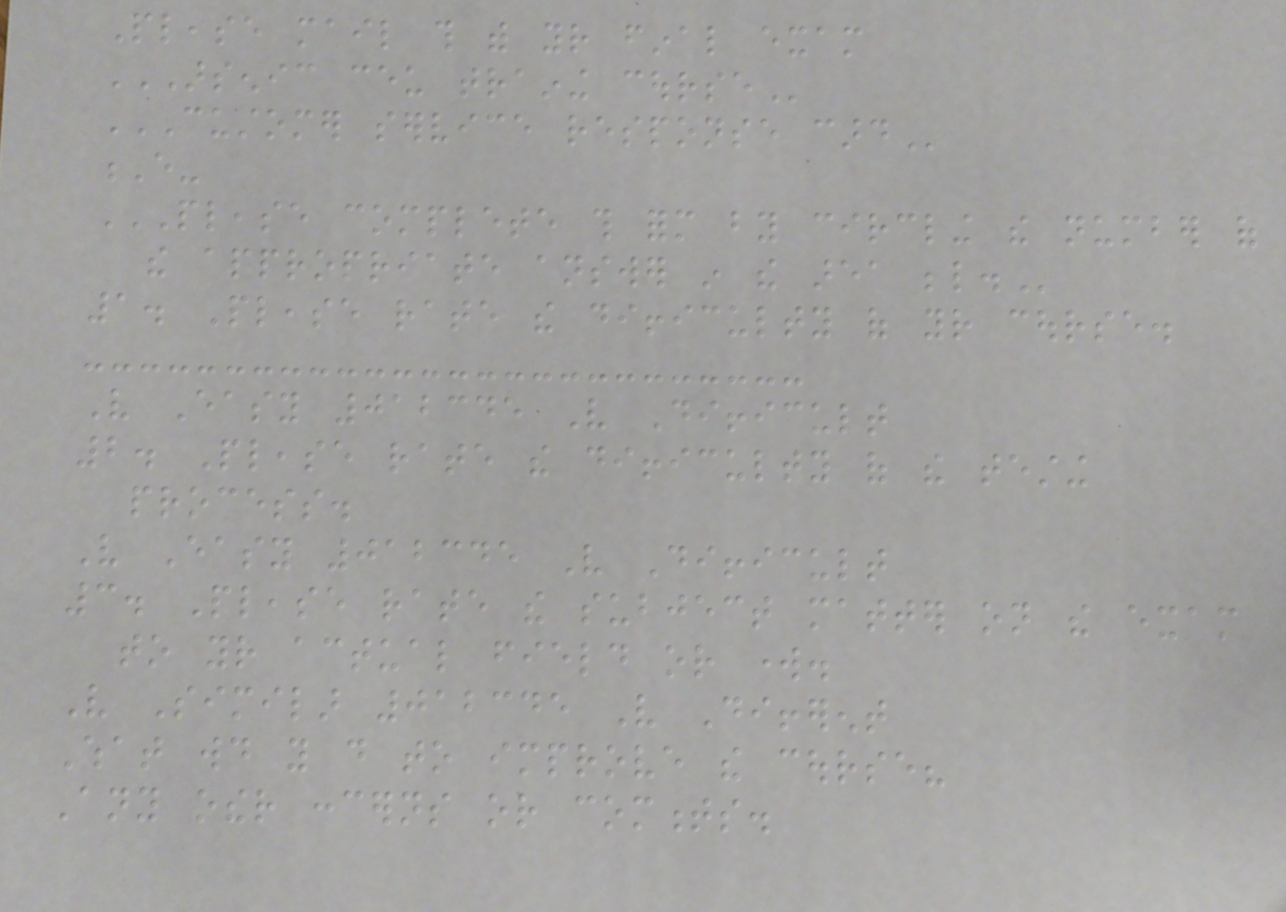Please mail this with your final exam
ARSENIC CEU TRAINING COURSE
CUSTOMER SERVICE RESPONSE CARD
E-
PLEASE COMPLETE THIS FORM BY CIRCLING THE NUMBER OF
THE APPROPRIATE ANSWER IN THE AREA BELOW.
1. Please rate the difficulty of your course.
Very Easy 012345 Very Difficult
2. Please rate the difficulty of the testing
process.
Very Easy 012345 Very Difficult
3. Please rate the subject matter on the exam
to your actual field or work.
Very Similar 012345 Very Different
What would you do to improve the course?
Any other concerns or comments.
